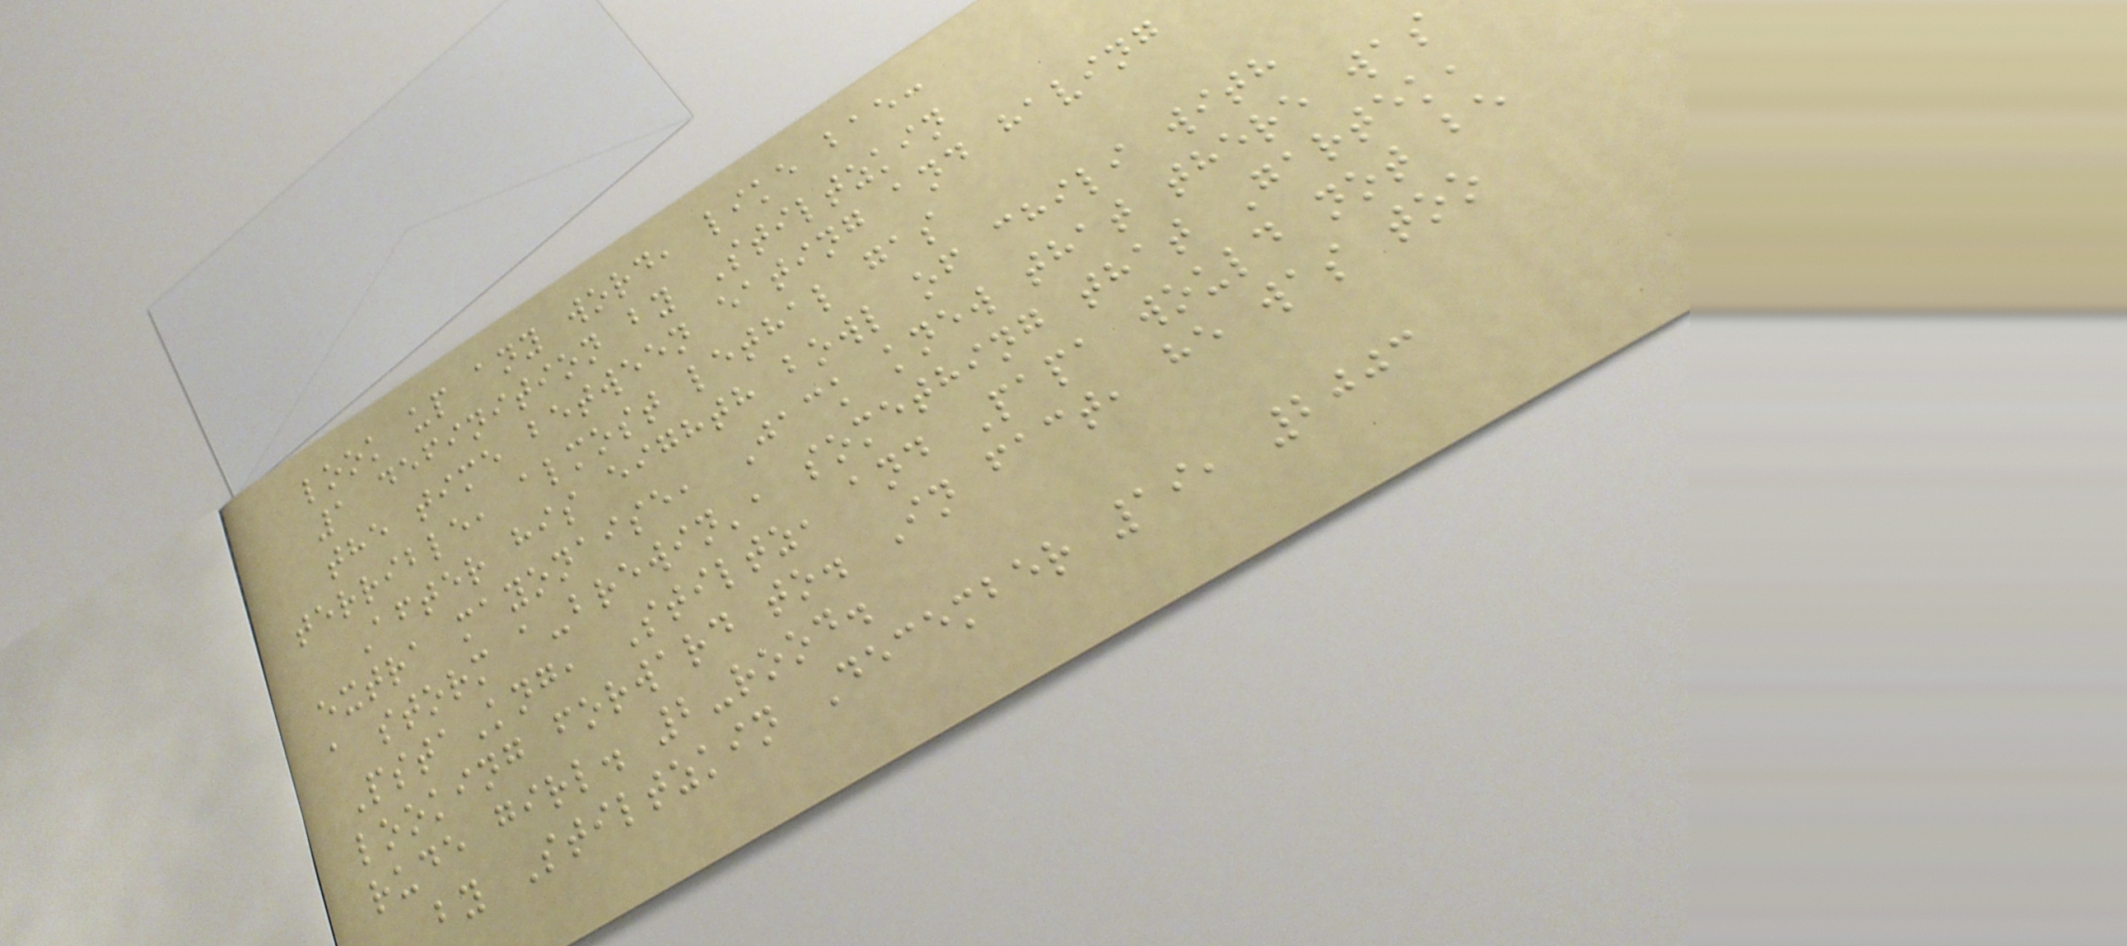look up any word, like bae:
1 definition by Stiltzkin
the time between eating and having
terrible, almost lethal gas
After his eighth bowl of chili with
extra mayonaise, Jack knew that there was
a storm a-brewin', something that Gartek,
PstaKng, Stiltz, and Papa would not be
looking forward to. In fact, he was too
rude girl. 2-rood.
by Stiltzkin December 19, 2003
